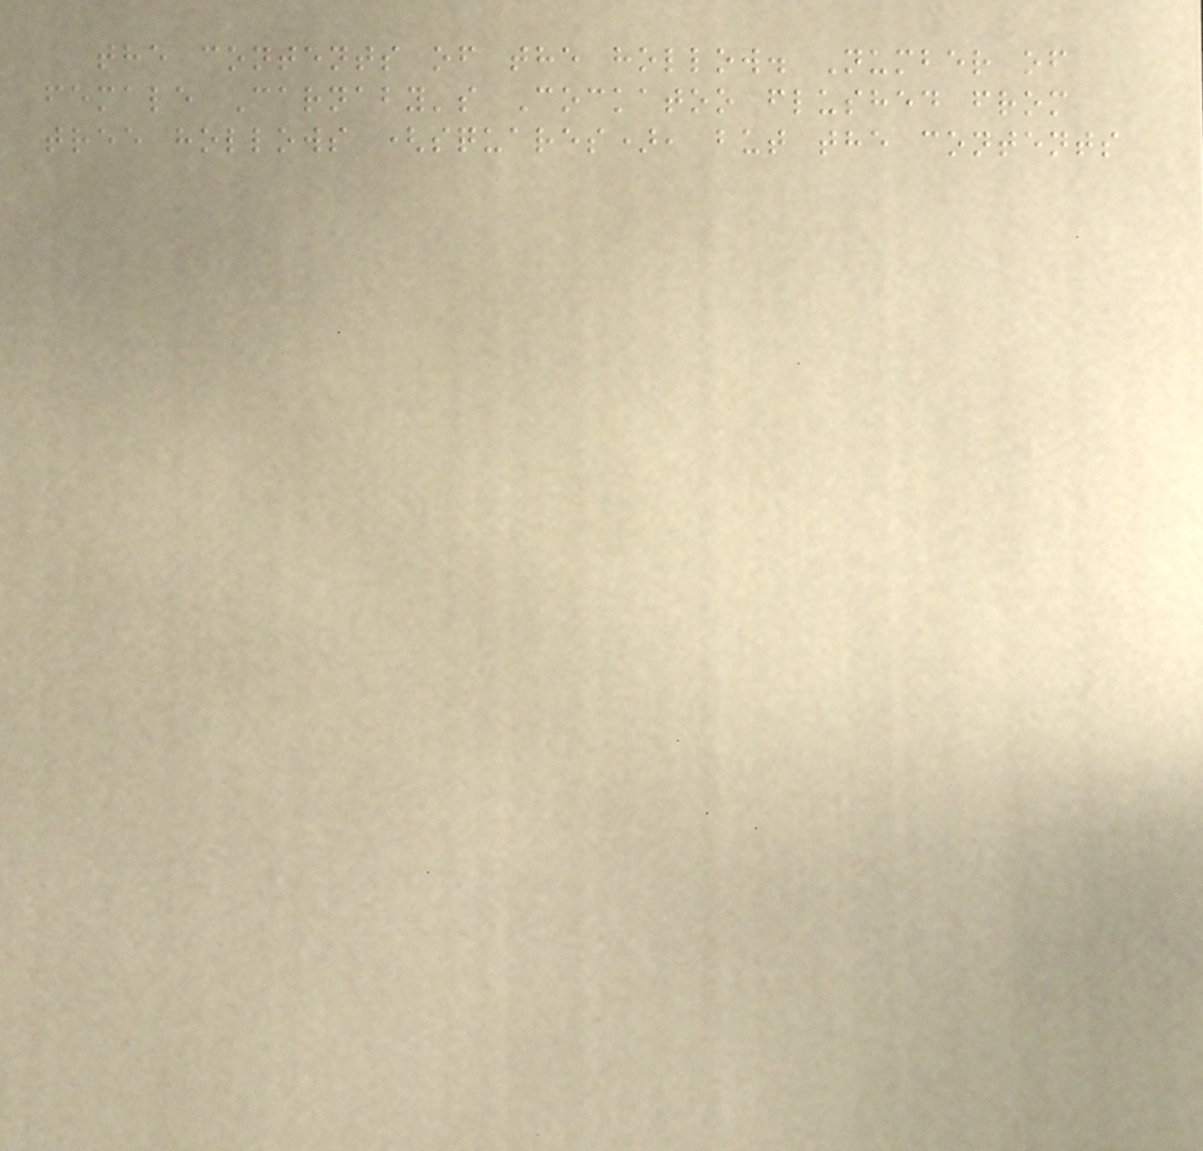the contents of the hollow. Number of
female Carnaby's Cockatoo flushed from
tree hollows (squares), but the contents
